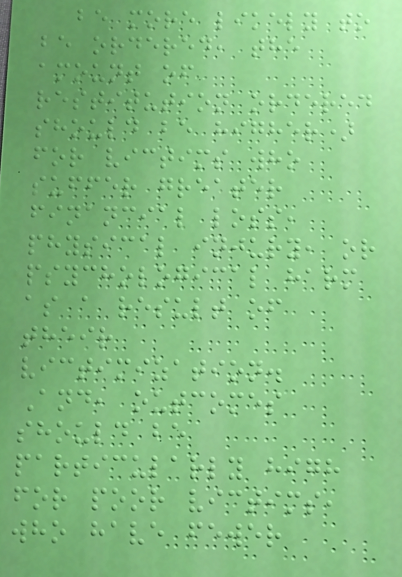be more likely to
be ordered, the
amount of
restitution ordered
should be higher)
for victims who
suffer greater
financial loss,
physical injury, or
psychological harm
as a result of
their
victimization.
And, outcomes
should be
particularly high
for poor victims,
who have fewer
